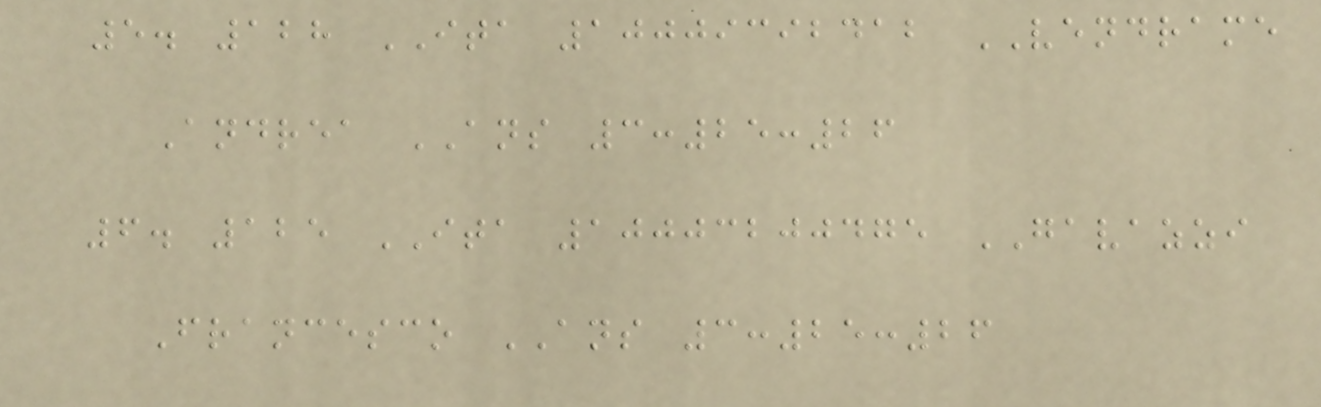5. 128 ITA 10009392412 VENDRAME
Andrea ANS 3:25:26
6. 125 ITA 10003200475 GAVAZZI
Francesco ANS 3:25:26
